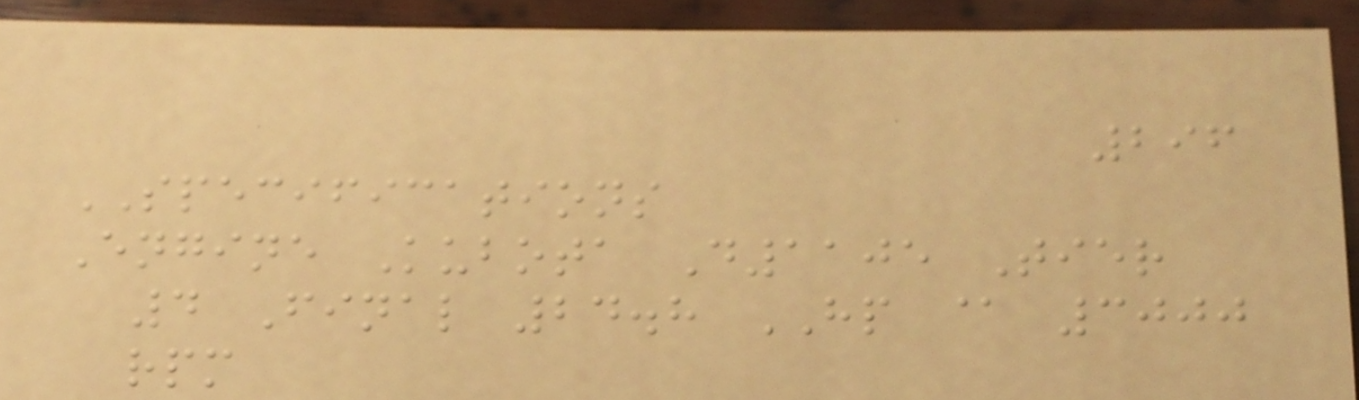296
SPECIFICATIONS
Engine Kubota D1105 Tier
4 Final 24.8 HP @ 3000
rpm
